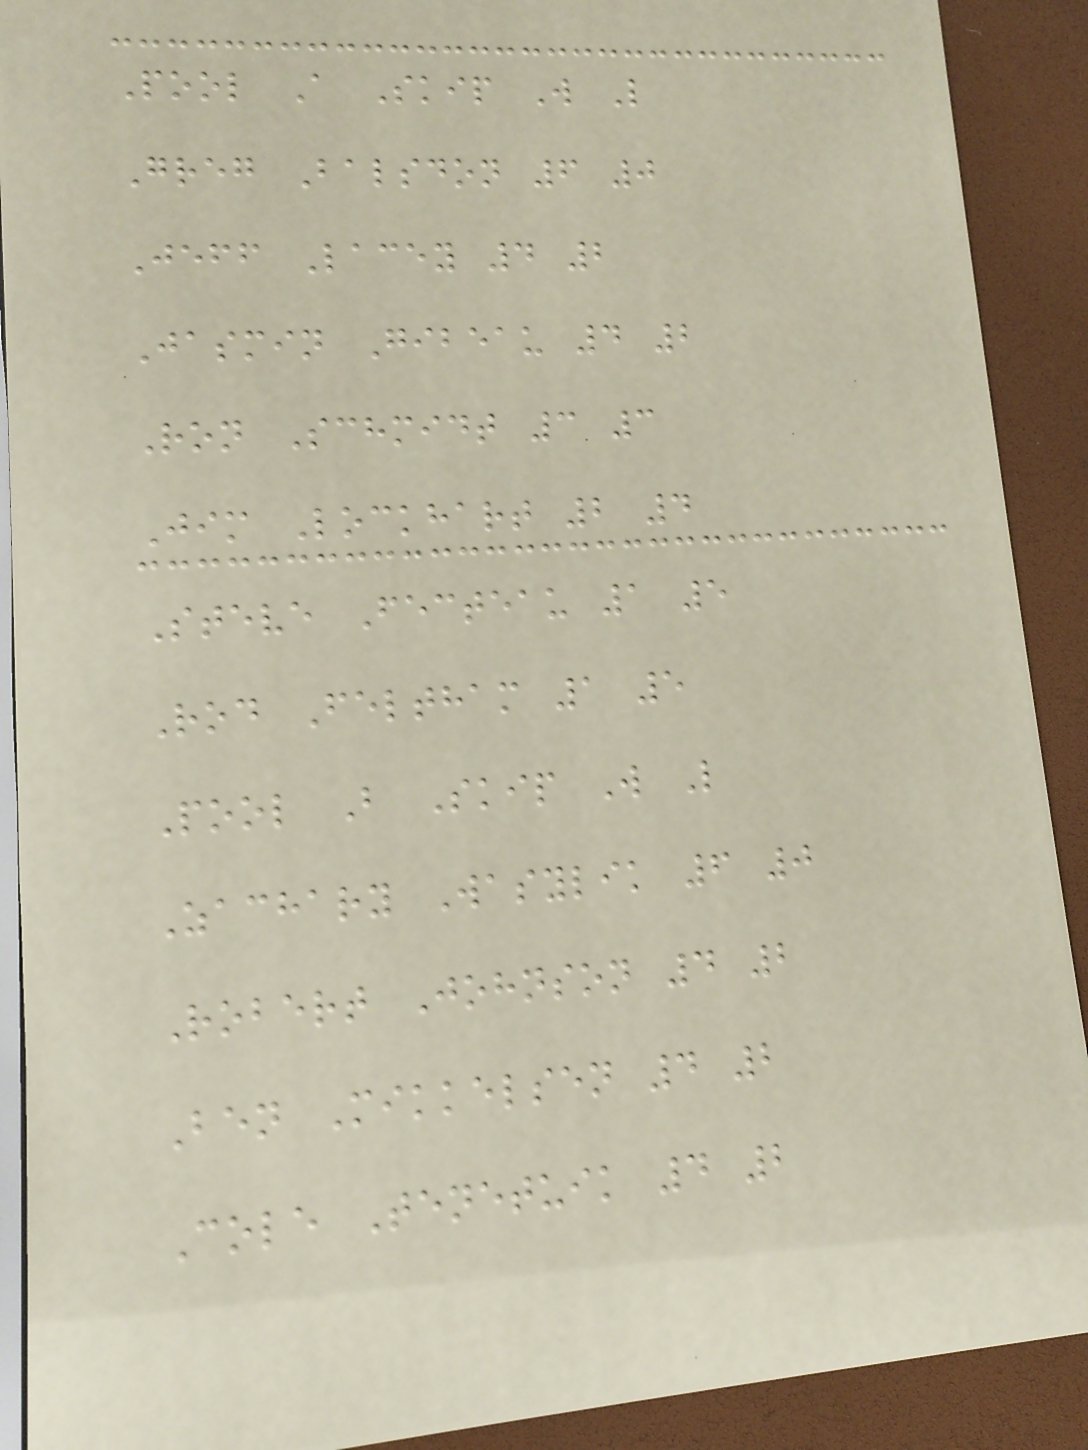Pool A Skip W L
Greg Balsdon 6 0
Jeff Lacey 4 2
Jasmin Gibeau 4 2
Ron Schmidt 3 3
Jim Lockhart 2 4
Steve Fecteau 1 5
Rod Feltham 1 5
Pool B Skip W L
Zachary Wasylik 6 0
Robert Johnson 4 2
Ben Mikkelsen 4 2
Cole Tenetuik 4 2
